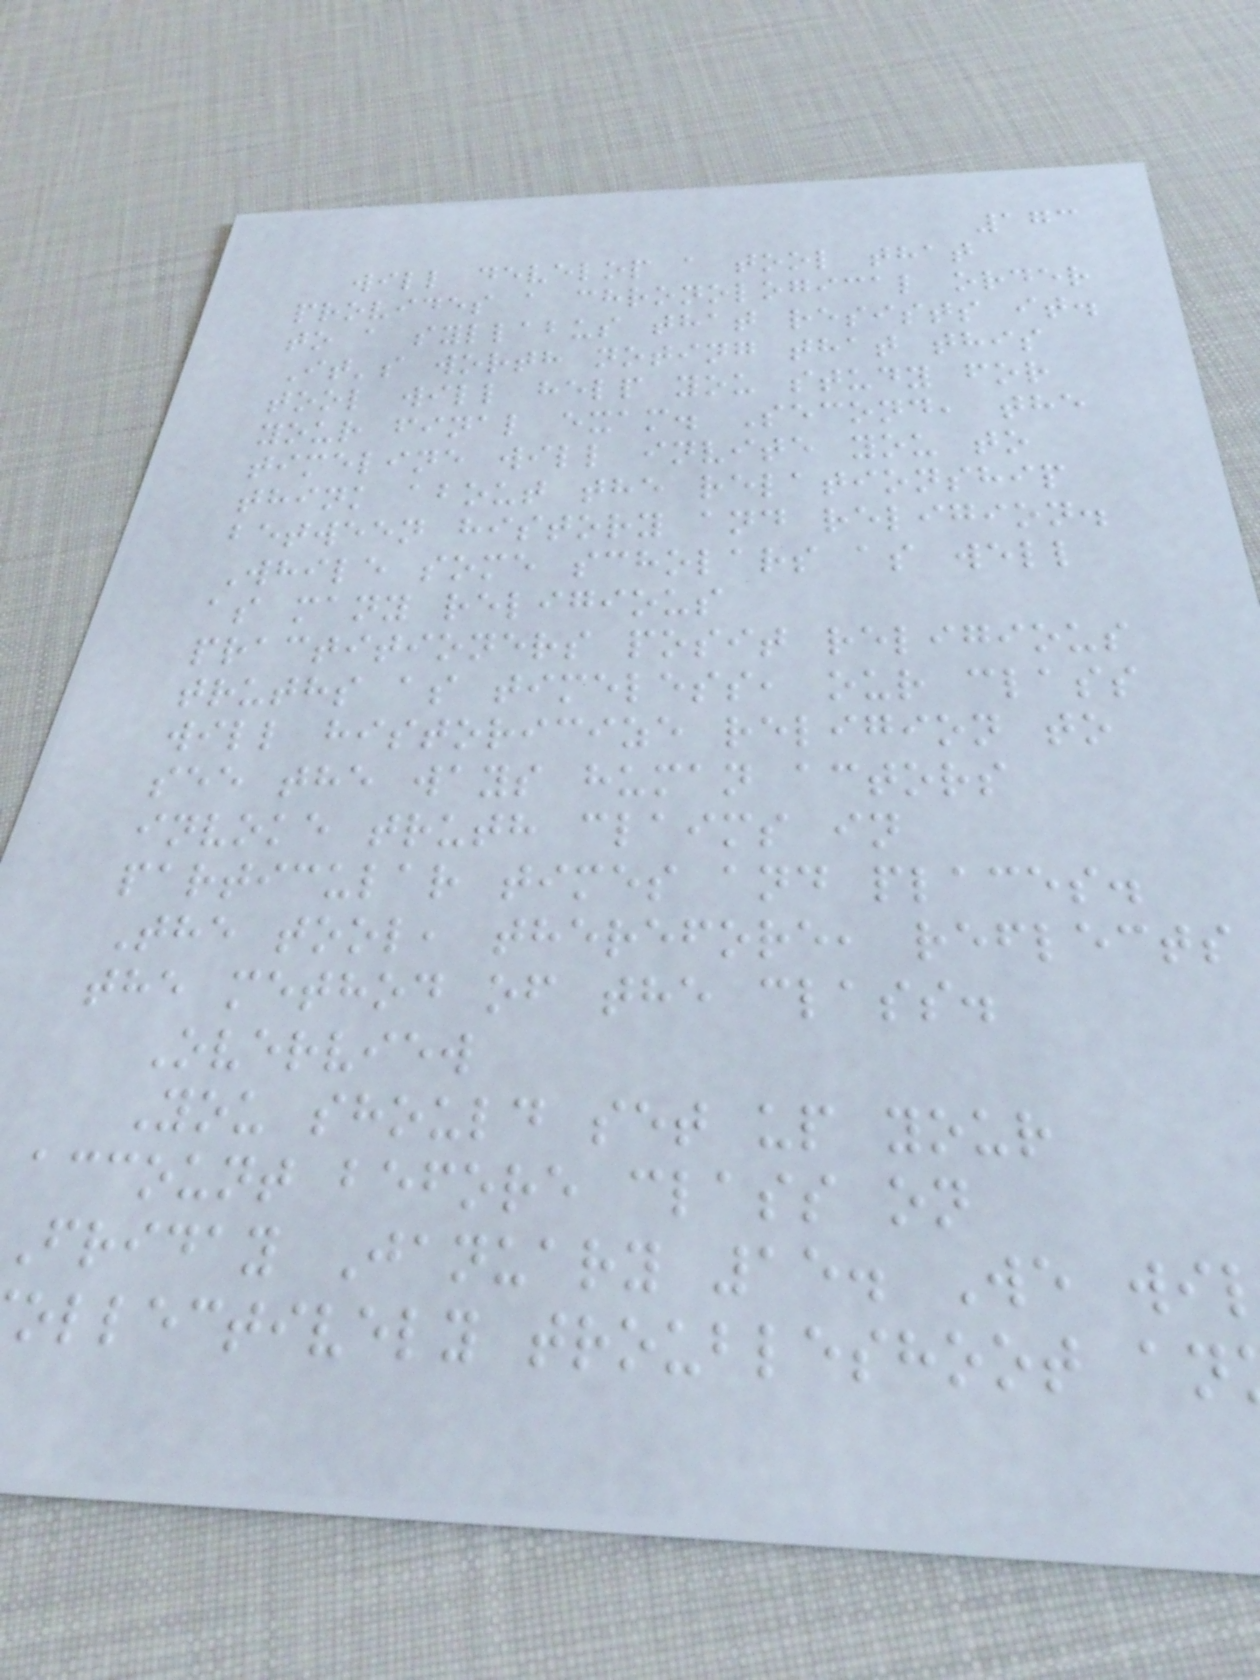173
will develop a tool that
provides a chronological order
to a syllabus that resists it.
It's worth noting that this
tool will help you study for
your final exam. Second, the
timeline will invite you to
think about the relationship
between history and religion.
While some scholars as well
as many religious
practitioners posit religious
truths as timeless, our class
will historicize religion to
see the ways human actors
invoke truth claims in
particular times and places.
The tool, therefore, reflects
the method of the class.
Overview
You should set up your
account before class on
friday January 15. We wi
ollectively troubleshoot an
